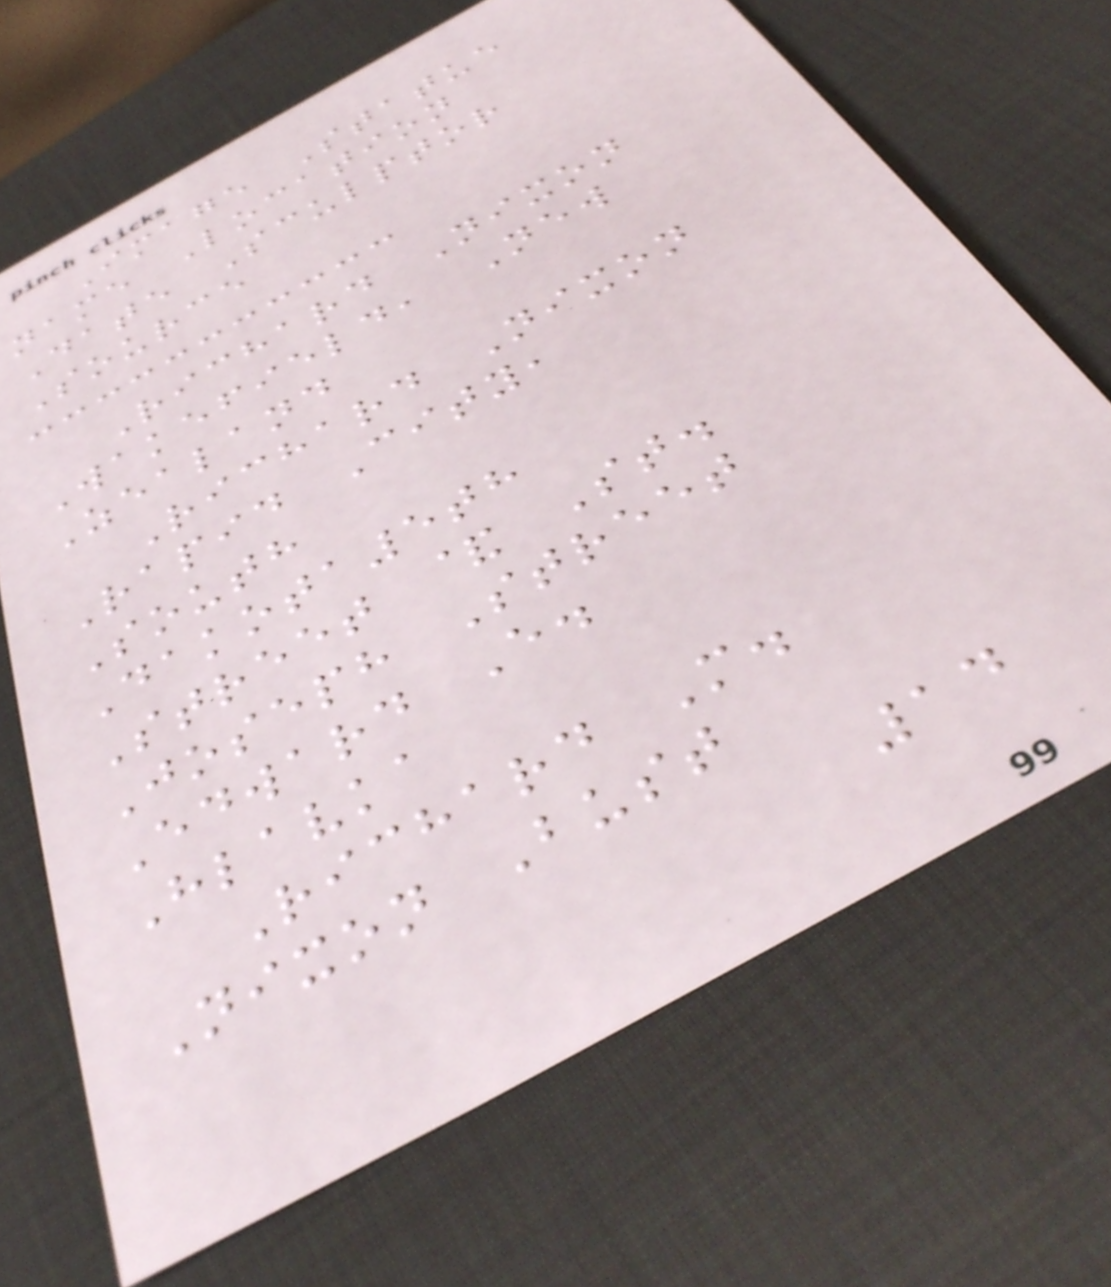Image Statue
name Location
Date Sculptor
Source
Richard Nixon
Wakefield, New
Zealand
Richard Nixon
Rapid City,
South
Dakota5th
Street & St.
Joseph Street
Edward E.
Hlavka
Richard M.
Nixon Bust
14
